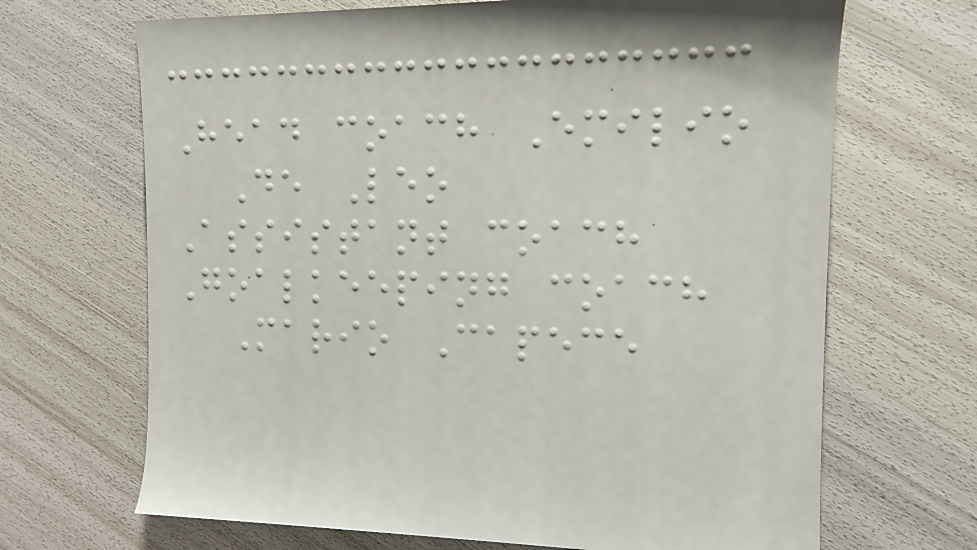Head coach Emilio
De Leo
Assistant coach
Goalkeeping coach
Mario Capece
